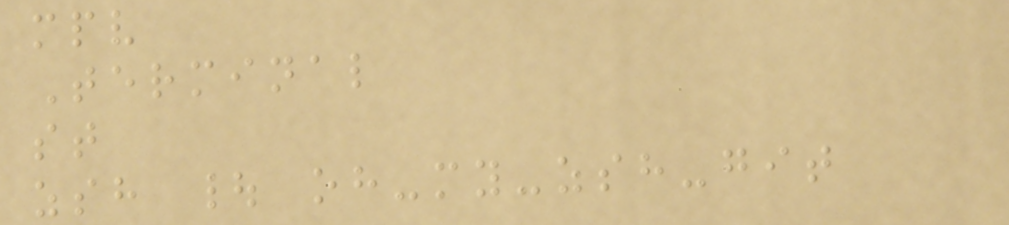mpv
Terminal
st
zsh | oh-my-zsh-git
